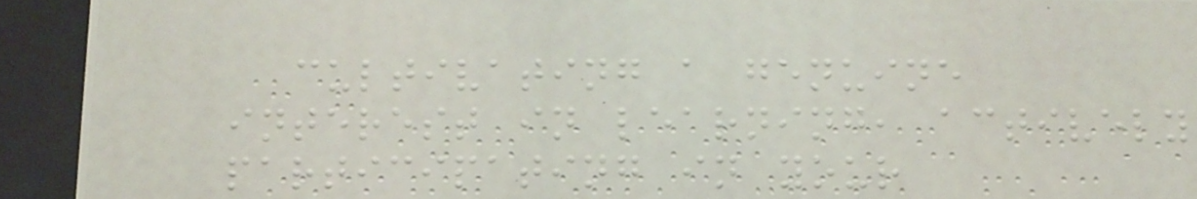cultivating a genuine
interest in learning, actively
participating in your
